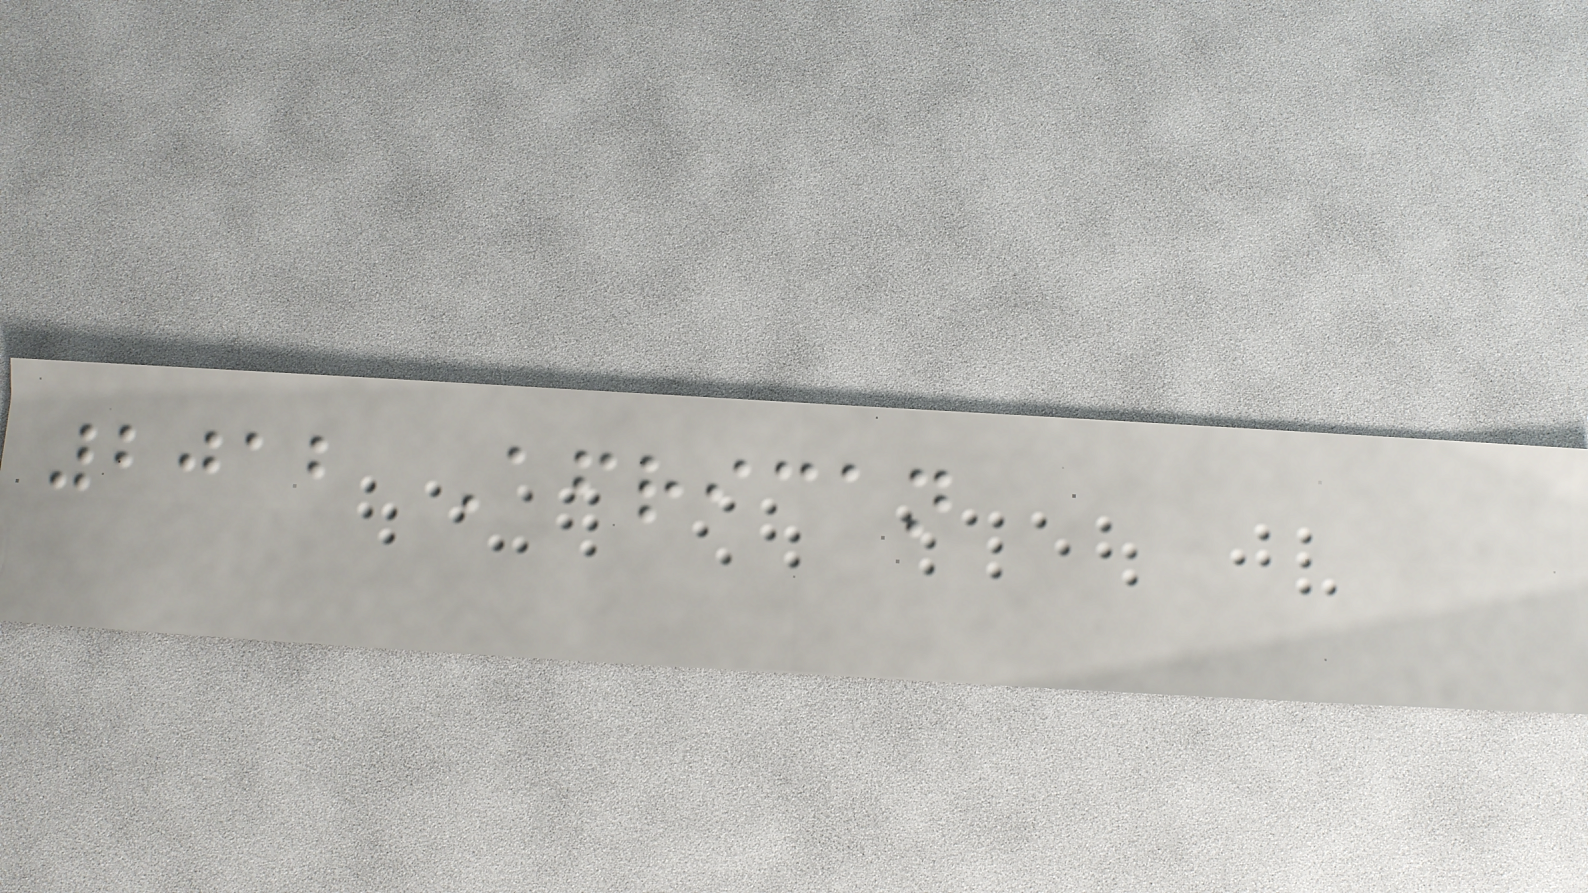2012 African
